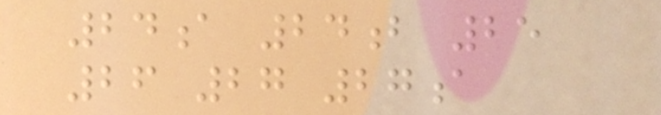24a 24b 25
26 27 27a
